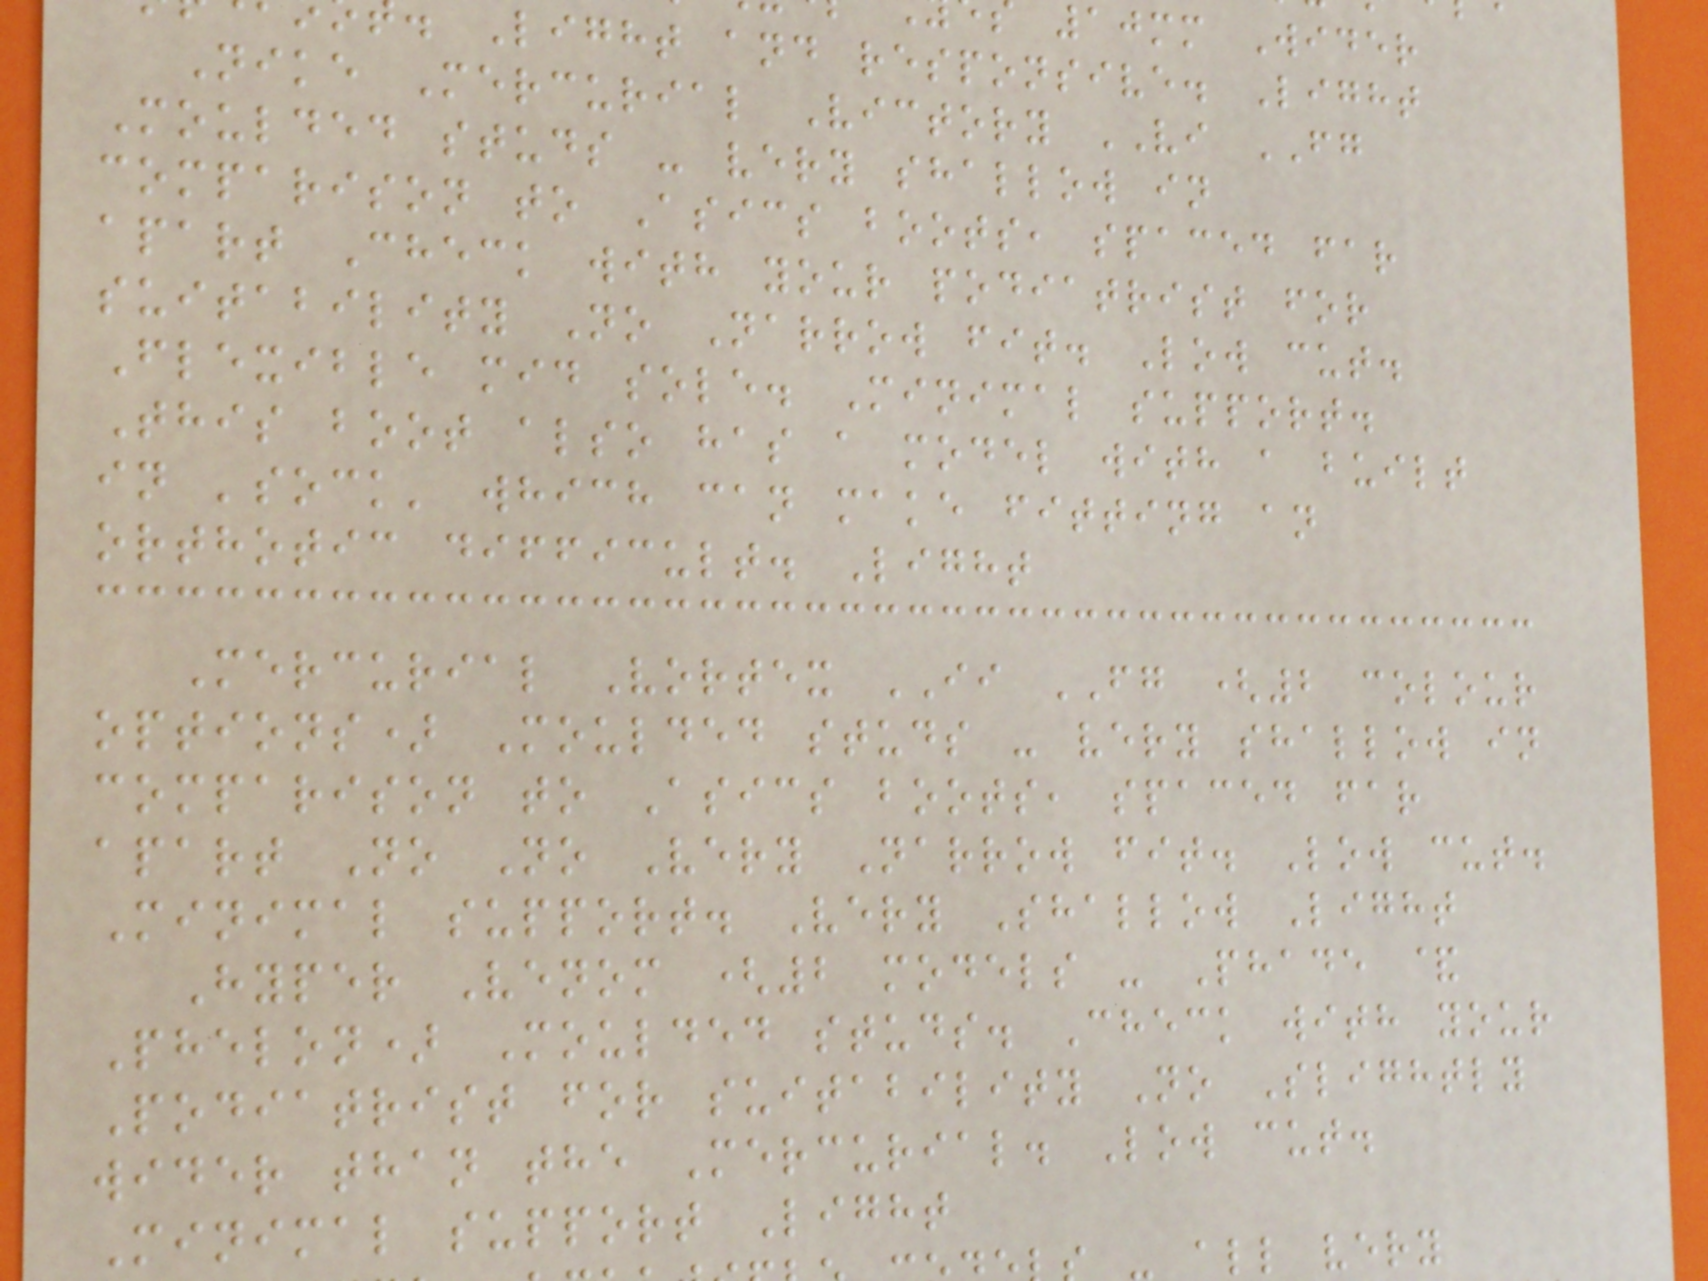10mm Wider
Light and responsive. Light
Nike Mercurial Victory VI FG
Moulded studs - very shallow in
comparison to Asics boots, spaced far
apart Check with your podiatrist for
suitability No Narrow fit. Low cut.
Flexible mid sole. Minimal support.
This boot also has a model with a built
in 'sock' which can make fitting an
orthotic difficult. Light
Mercurial Vortex II FG (2 colour
options) Moulded studs - very shallow in
comparison to Asics boots, spaced far
apart No No Very Narrow fit. Low cut.
Minimal support. Very Shallow Light
Hyper Venom (2 models - Phade &
Phelon) Moulded studs. Check with your
Podiatrist for suitability No Slightly
wider than the Mercurial. Low cut.
Minimal support Light
- all very
